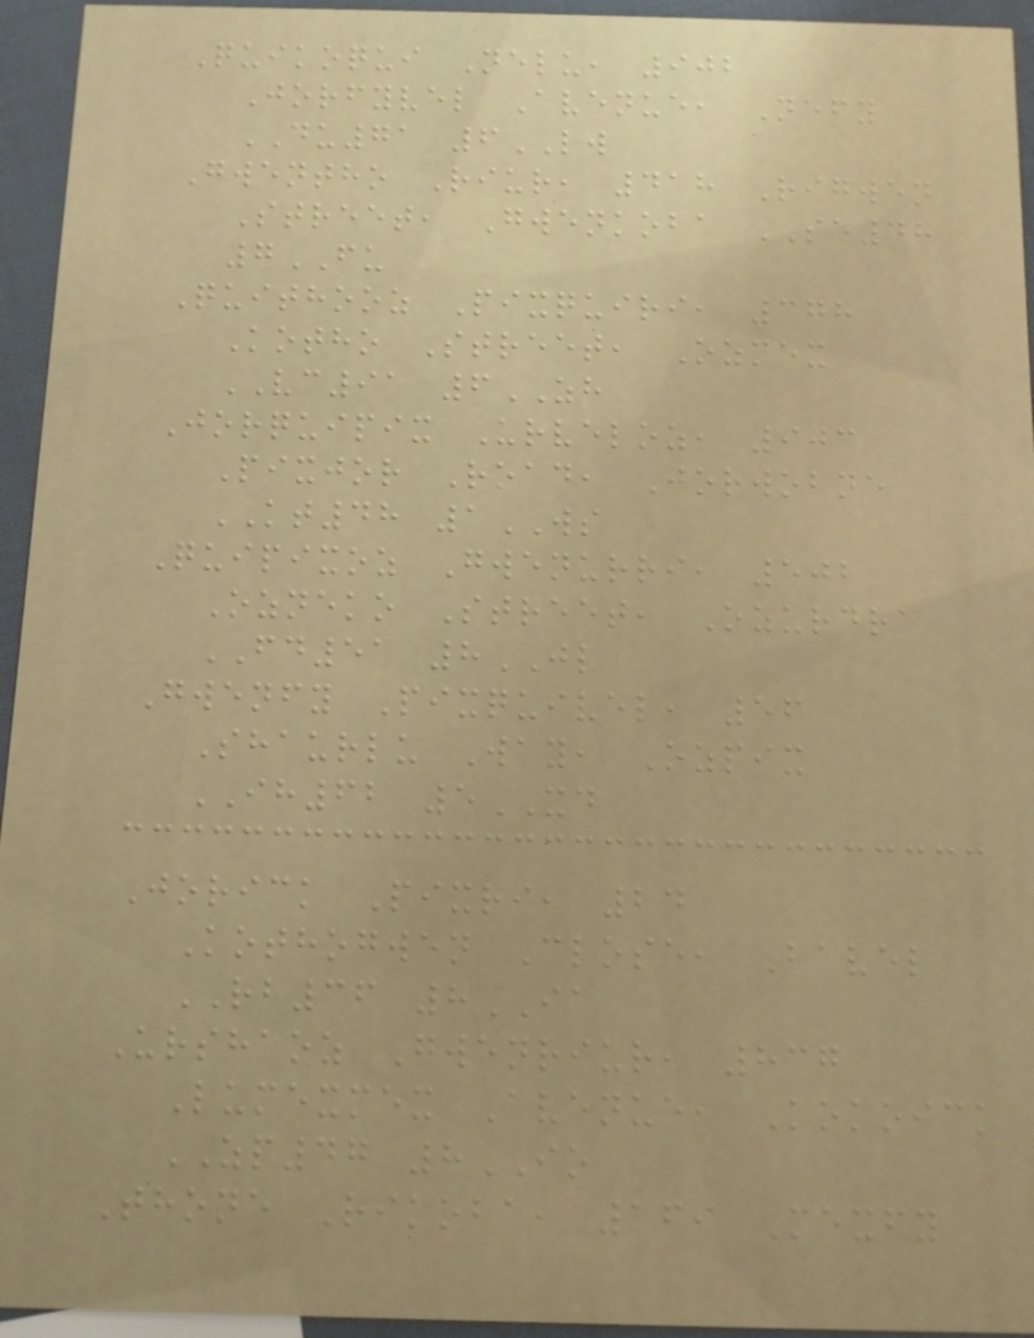Quikoqui Nelu, 902
Jorfyvel Avenue, Nefy
DU71 6LW
Gwentho Riur, 418 Rigwen
Street, Gwenkoba SE48
7FU
Quithooz Pixquiri, 378
Kotho Street, Ozmex
VC91 6ZH
Jorquipix Urveloz, 903
Pixjor Road, Jorwobne
KT48 1WS
Quipixoz Gwenurri, 502
Ozneko Street, Ozurdra
FD51 8JL
Gwenfy Pixquivel, 56
Shaurlu Way, Ozpix
IH62 5XD
Jorick Pixri, 24
Kothogwen Close, Bavel
RB36 8IA
Urshaoz Gwenriur, 837
Lumexmex Avenue, Kokoick
ZP47 8IO
Thone Rikoba, 169 Mexfy
